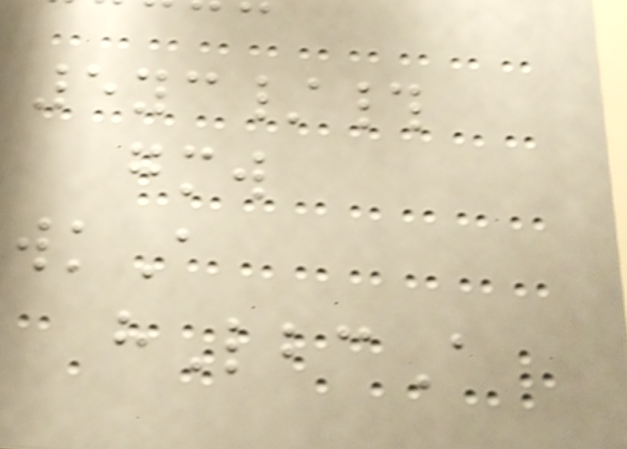5yc/#
gmw
wkA
hLbcA
